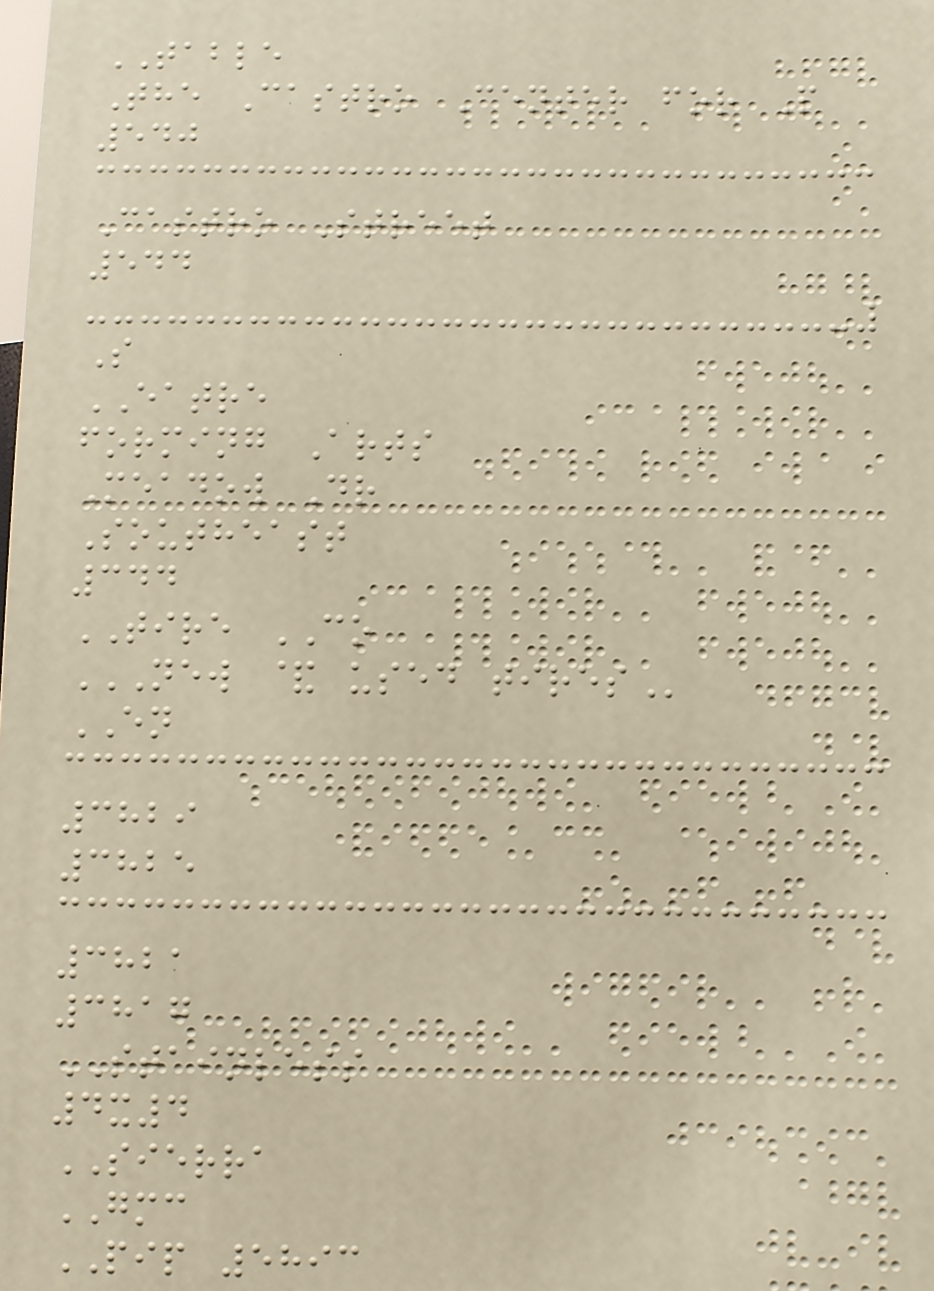TABLE
The Castro Center for P
540
Castro Street
544
S
EATRE
forming Arts
Meadow Dr
Southeast
344
TIRE CO
NEW & USED TIRES
EN
3829
3825
3821
3817
STAINLESS
4x4
SIERRA
GMC
PIP 5893
